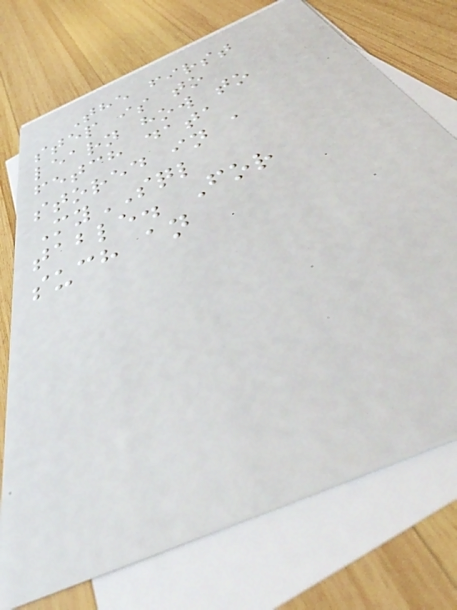The first
step is to
learn how to
fetch data
stored in a
MySQL
table. For
such an
